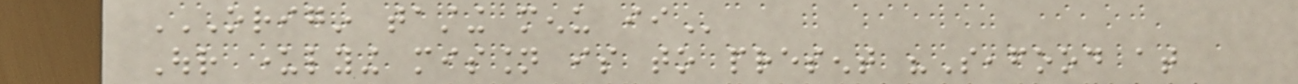ORIGIN TASTING MENU II
Our underlying mission is to present "Seafood at
